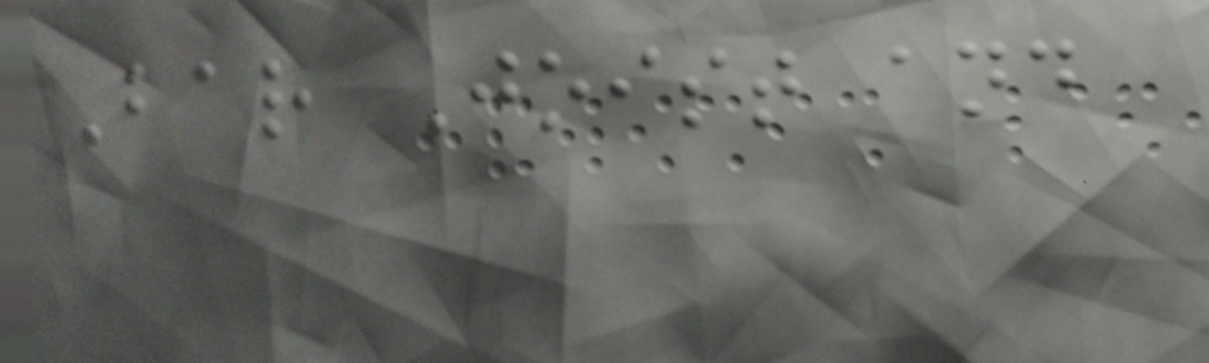Bar Joist and
